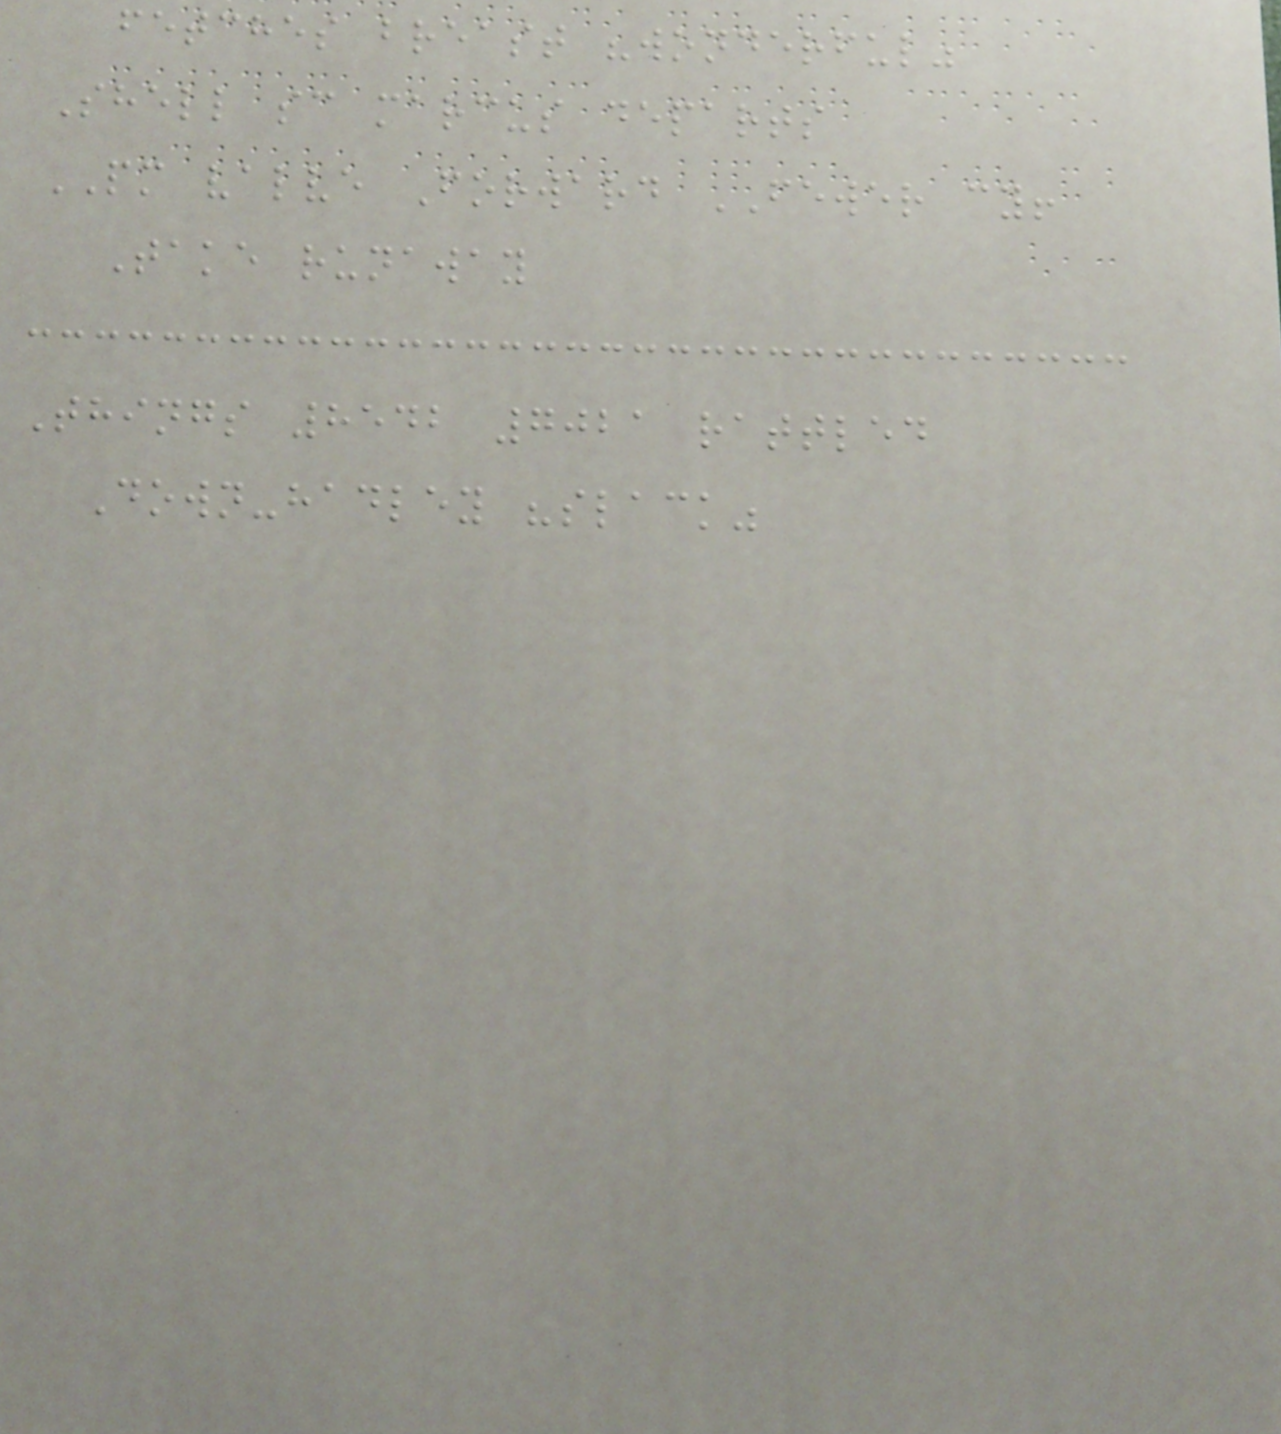fetches breast "wonderful"
Shell sc marcus departs
PM valve Forward FEWER cy!
Take runaway
Things 8542 7021 rattled
Down-hadley "slack"
